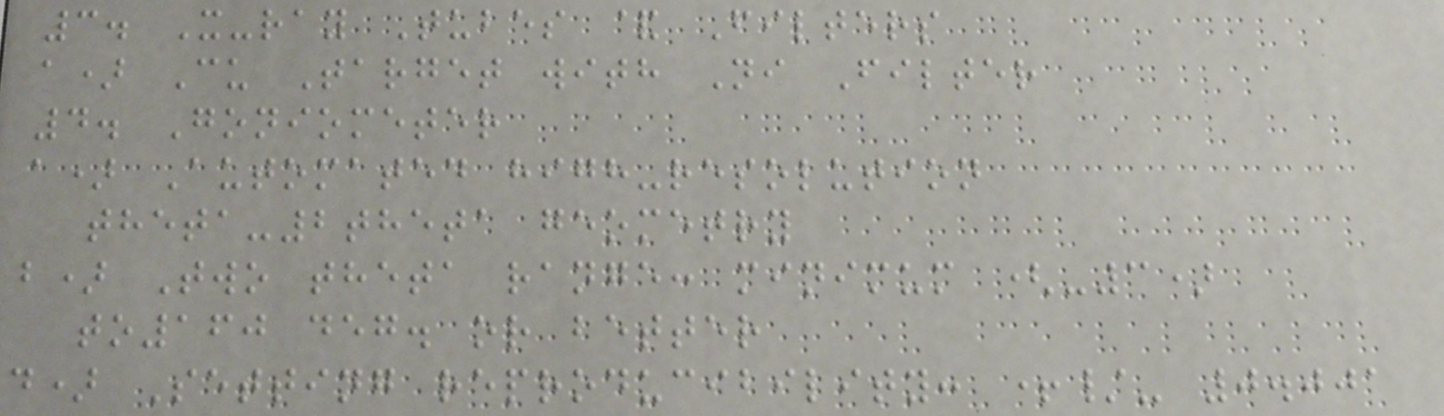3. X-ray Tubes & Filters
a) Cu Target with Ni Filter
4. Goniometer
a) Automated high-resolution
theta-2theta geometry
b) Two theta range: minimum (-3)
to160 deg. or better
d) Setting reproducibility: +/- 0.001
